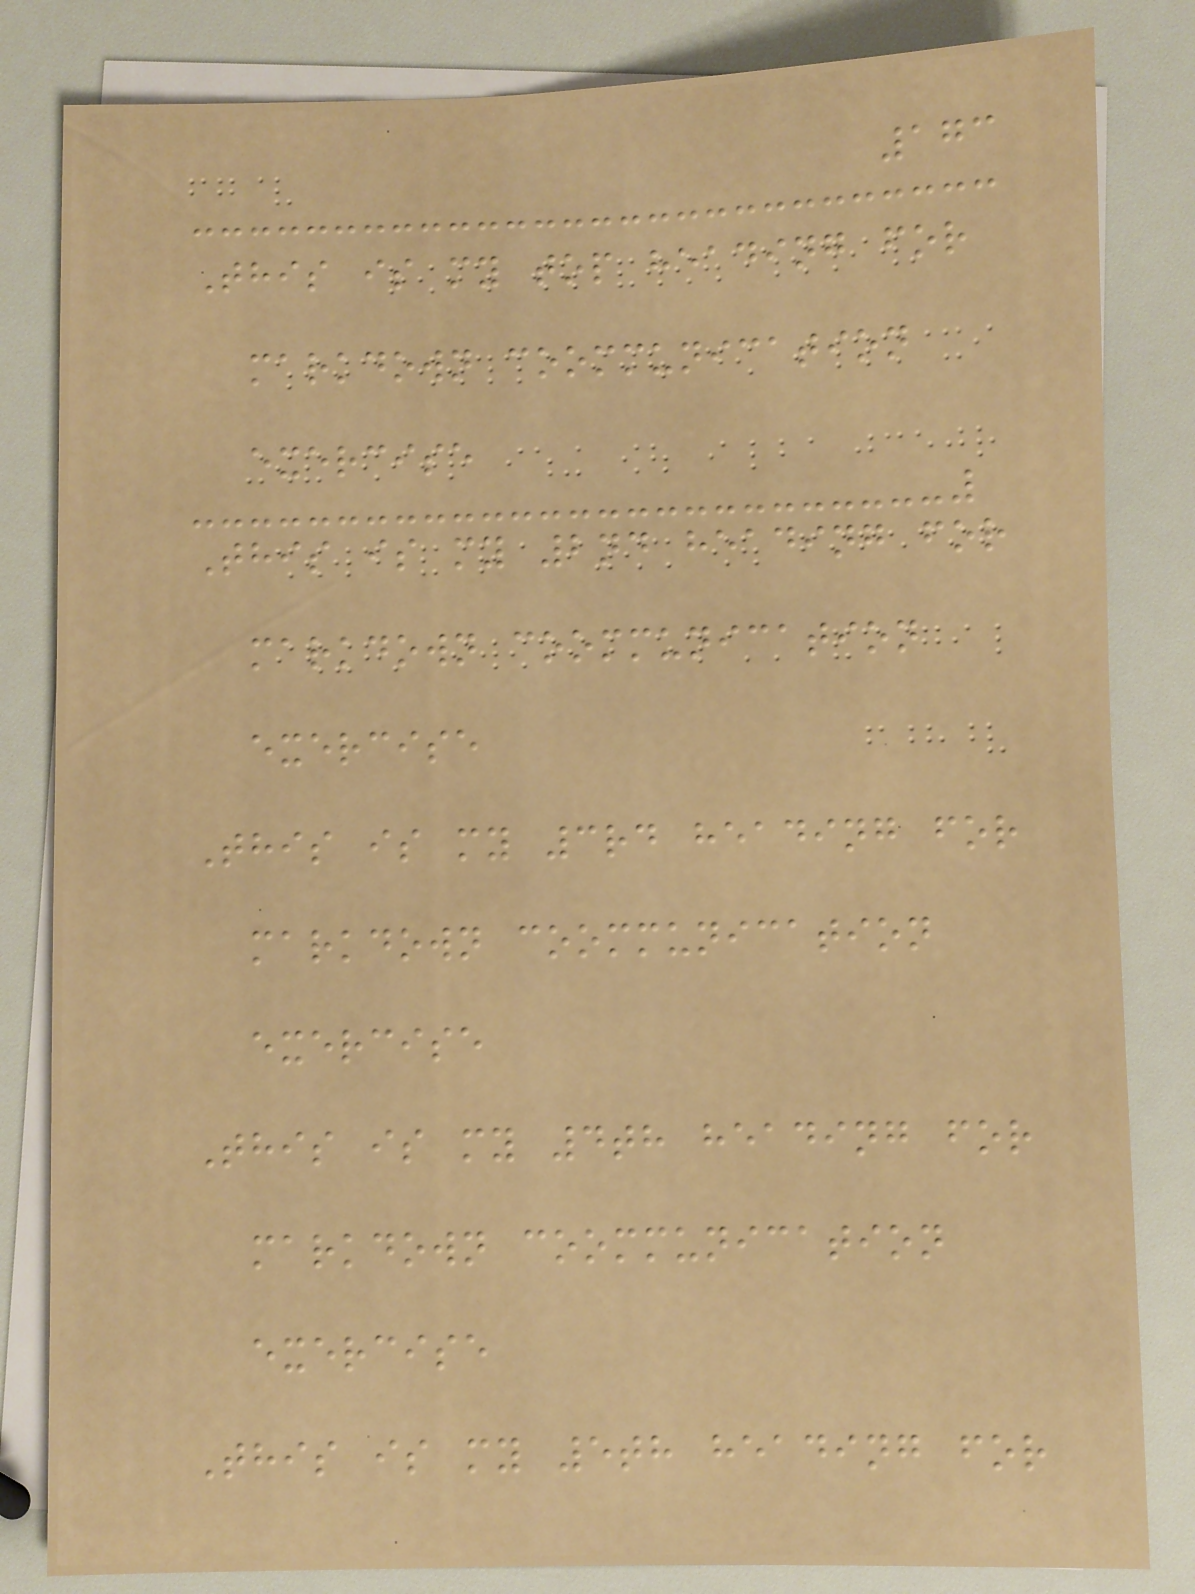173
This is my top heading for
markdown coommunication
exercise
This is my 2nd heading for
markdown coommunication
exercise
This is my 3rd heading for
markdown coommunication
exercise
This is my 4th heading for
markdown coommunication
exercise
This is my 5th heading for
